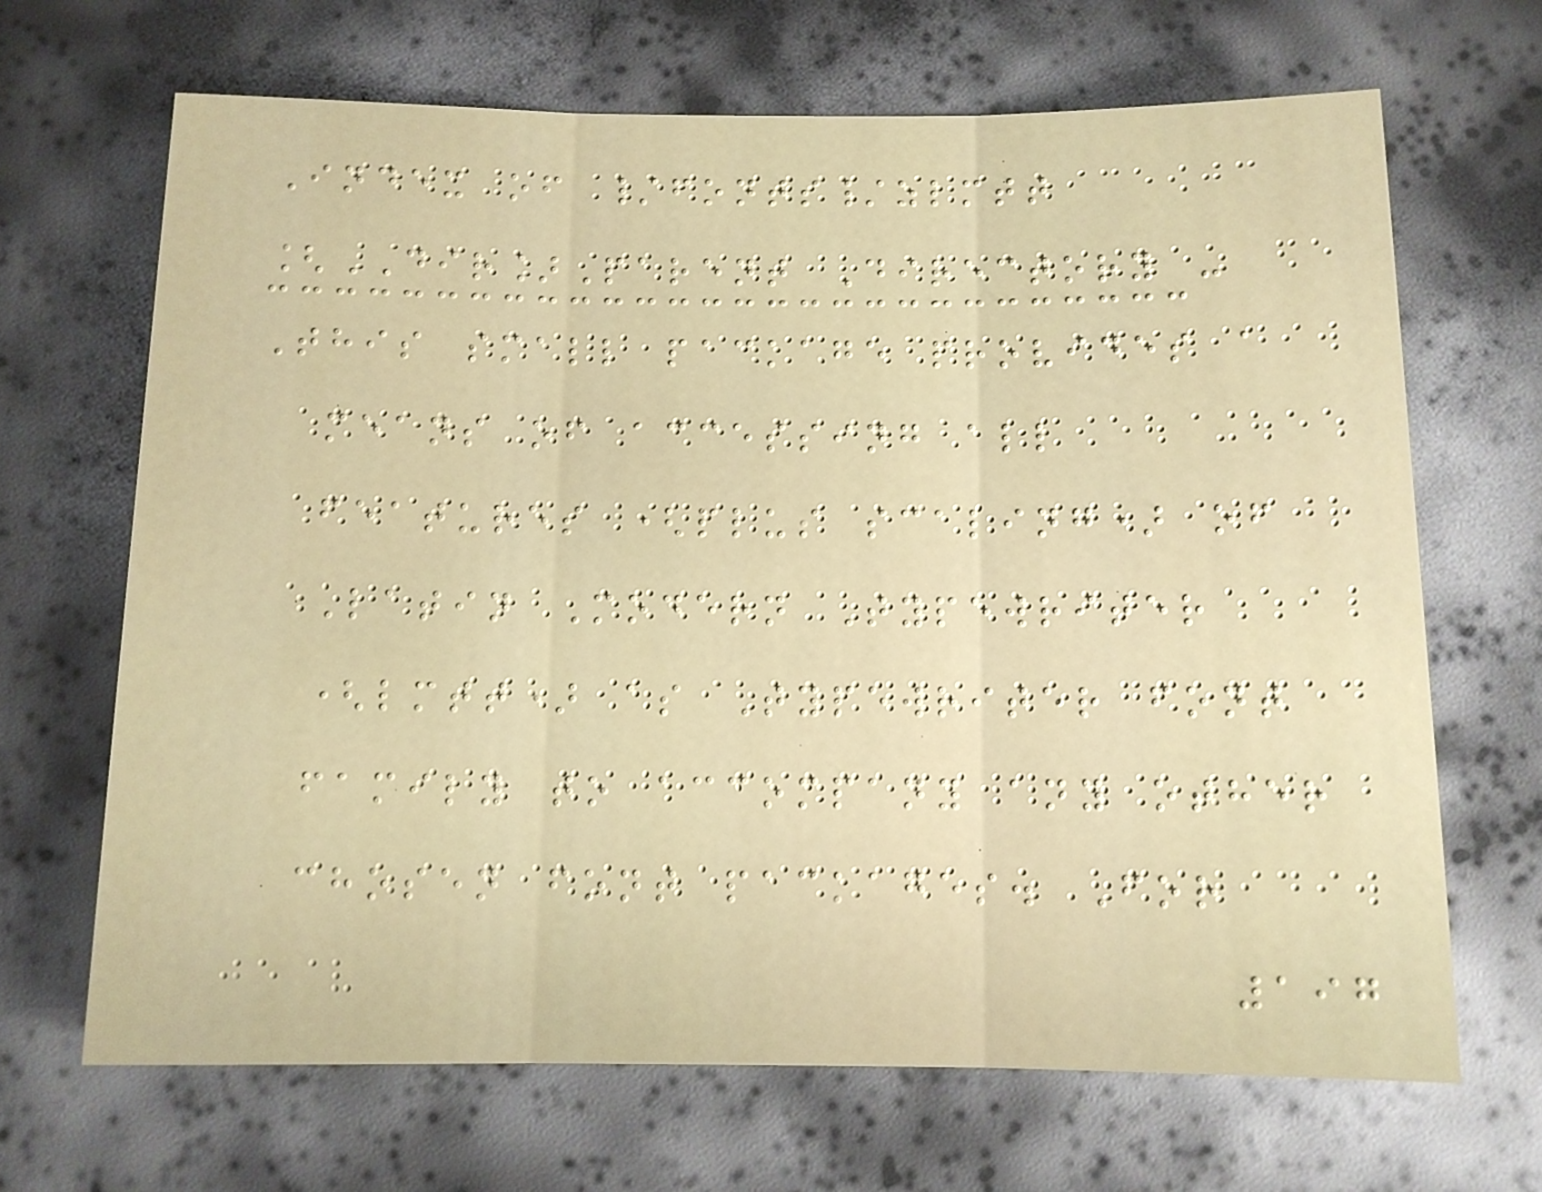Index of /fonts/zlmtt
[DIR]Parent Directory -
This small package provides a
means of accessing all
features (plus scaling) of
Latin Modern Typewriter
(lmtt) as Typewriter font
family to accompany any other
chosen font packages. For
197
